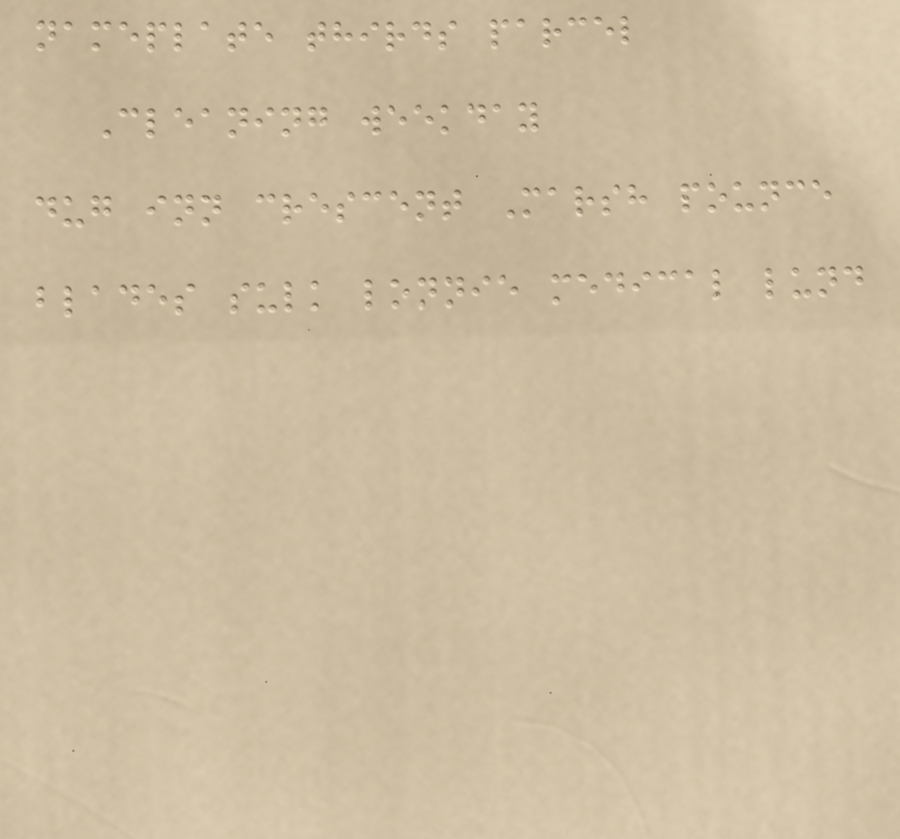nameplate thirds parcel
Cleaning weekday
dug inn crescent Marsh pounce
blades sulk lonnie medical lund
